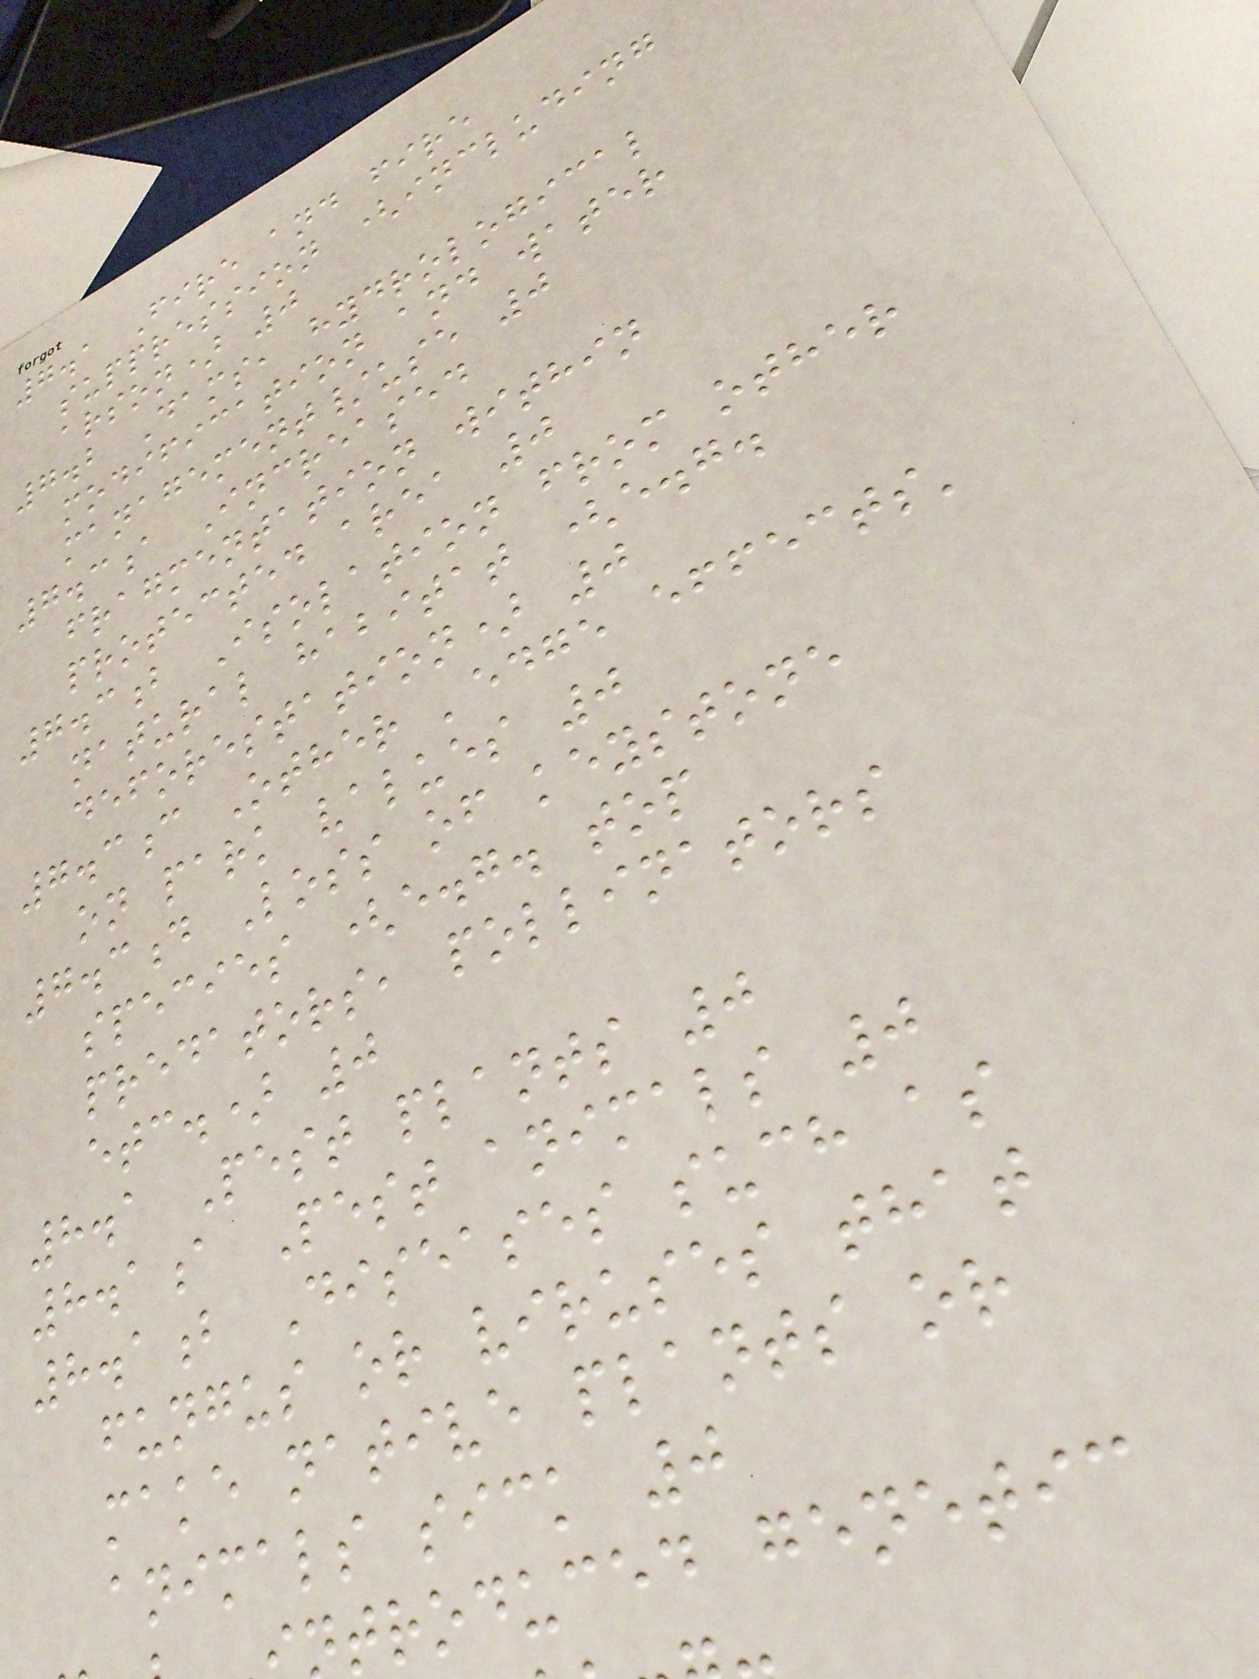7.1 Fire and fire
suppression (including
arson) 0
7.2 Dams, hydrological
modification and water
management/use 0
7.3a Increased
fragmentation within
protected area 0
7.3b Isolation from other
natural habitat (e.g.
deforestation) 0
7.3c Other 'edge effects'
on park values 0
7.3d Loss of keystone
species (e.g. top
predators, pollinators
etc.) 0
8.1 Pest plants 0
8.1a Pest animals 0
8.1b Diseases such as
fungus or viruses that
make native plants or
animals sick 0
troduced genetic
